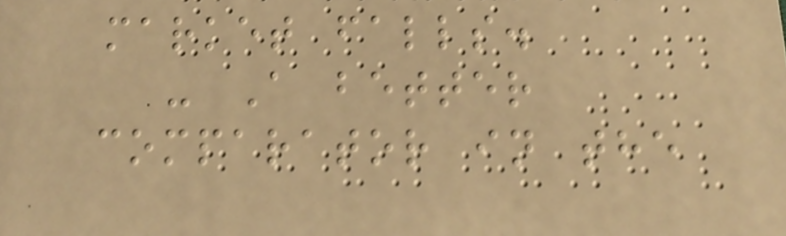market falls.
- A better
comparator in the
